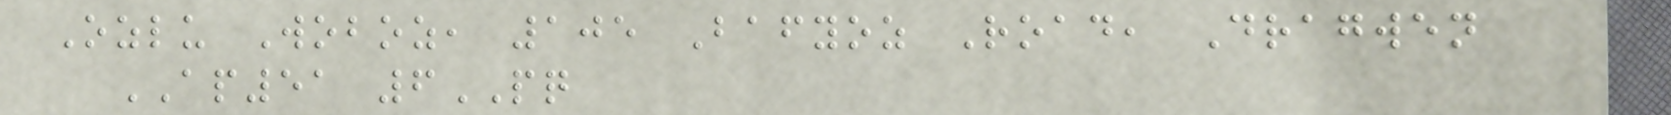Ozlu Woboz, 105 Bafyoz Road, Dragwen
AP51 6PQ
